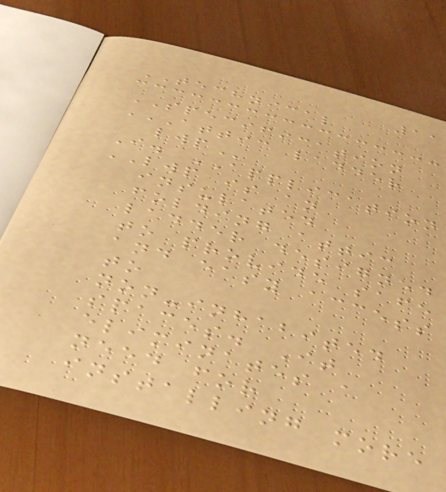11
TECHNICAL
SPECIFICATION
ATTIC LADDER
LWP
I. APPLICATION
LWP is an
insulated
folding attic
ladder designed
to provide safe
and easy access
to
non-inhabited
spaces. It
eliminates a
need for
installing more
